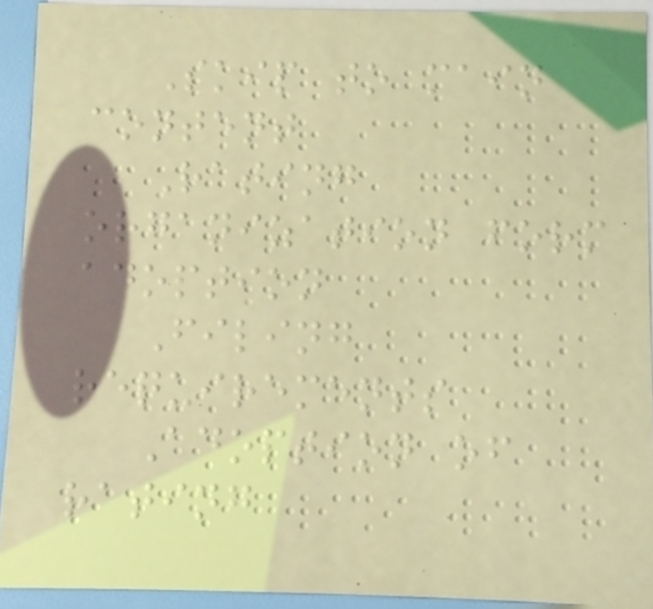Skip to main
content
Rating
organization form
adoption
Filing
requirements
Adoption of
rating
